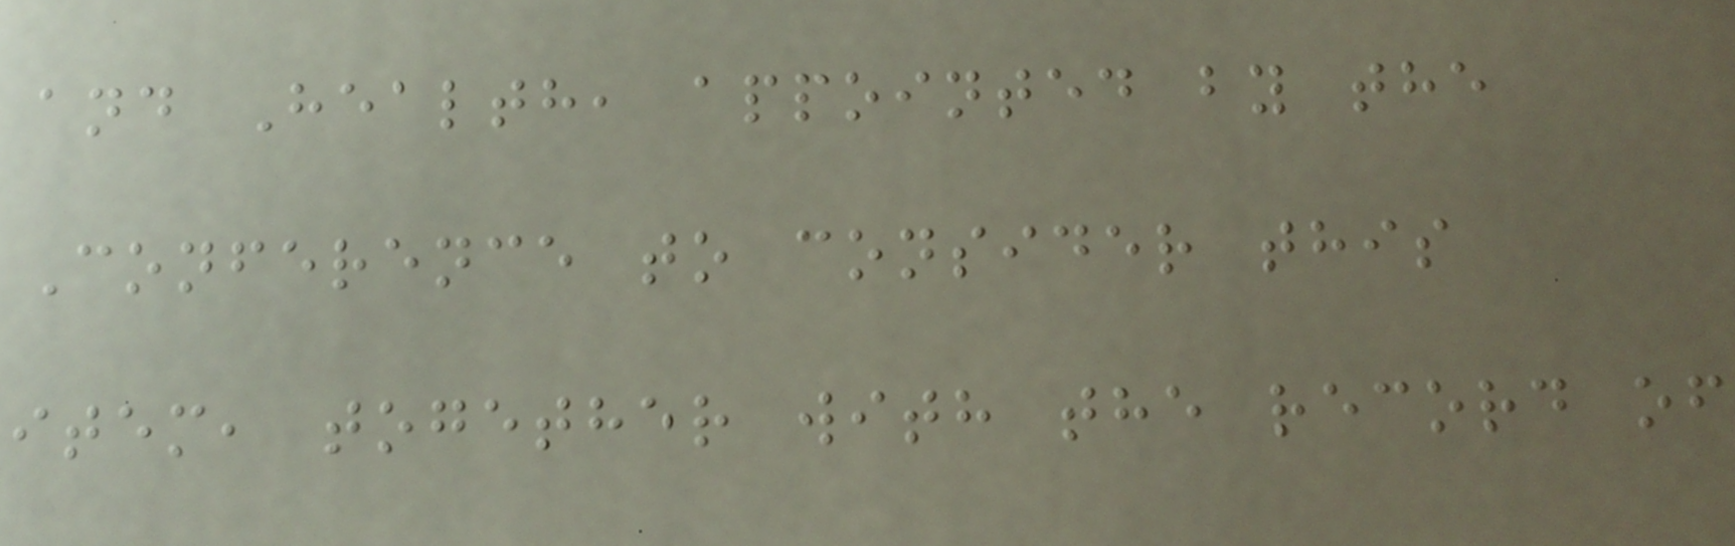and Health, appointed by the
Conference to consider this
item, together with the record of
